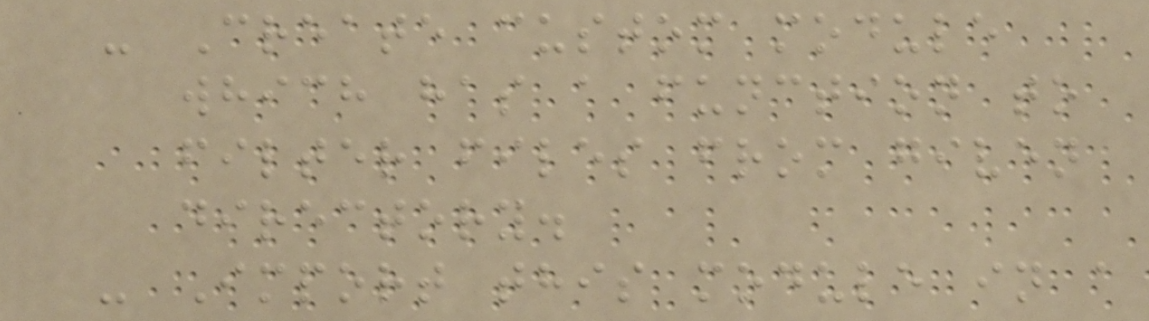- Create custom module
which has a function to
filter files from given
directory.
- Import this module in a
